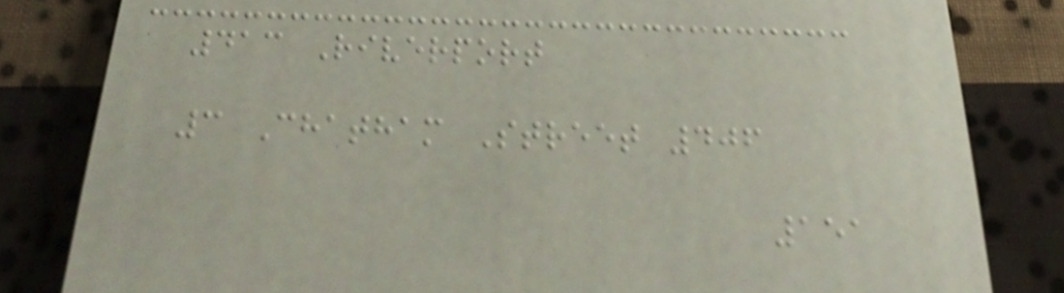413 Riverport
3 Chatham Street 406
151
